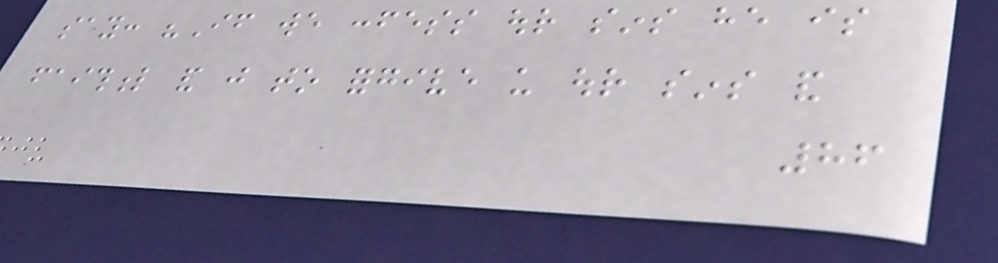say: "If we confess our sins he is
faithful and just to forgive us our sins and
86
